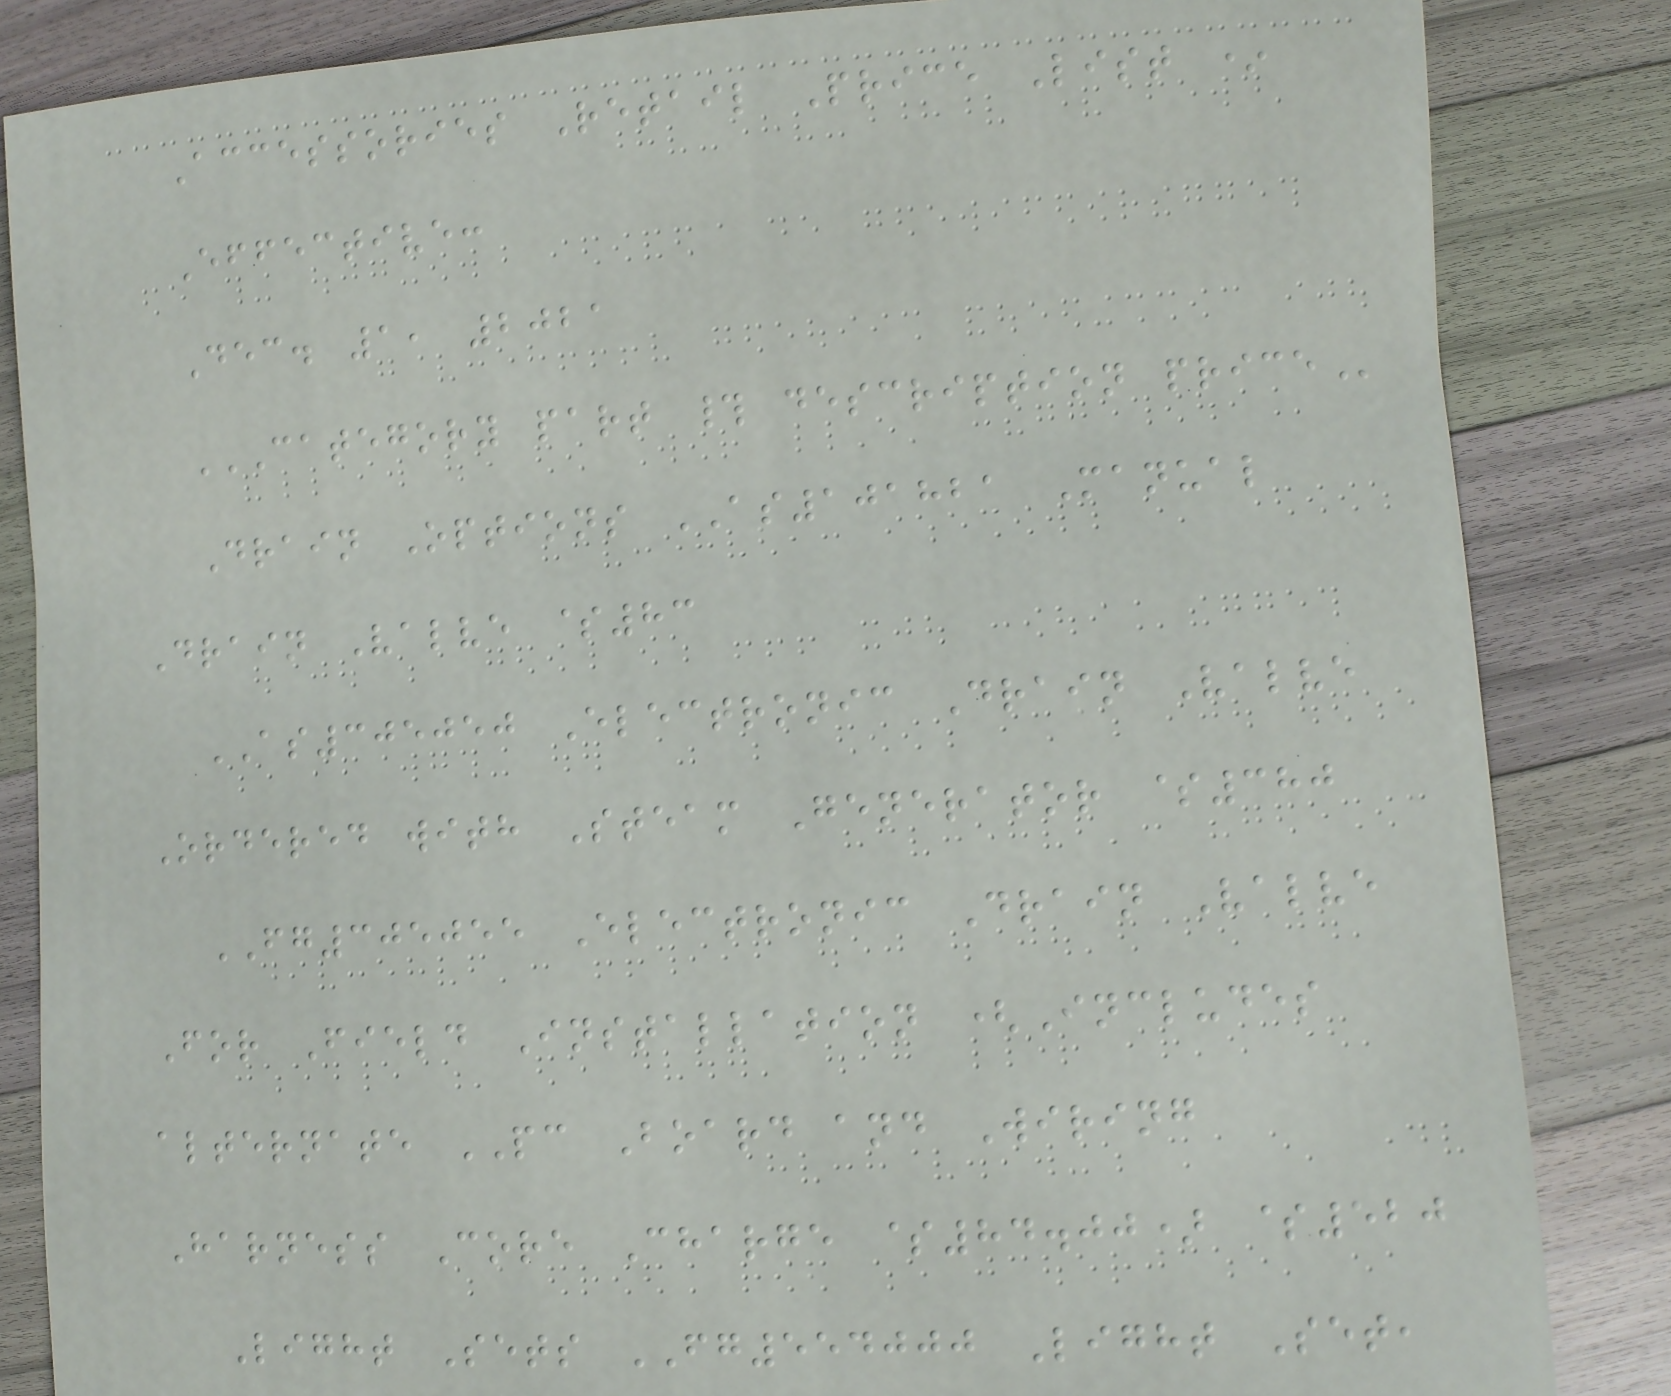Accessories Retail Price List *
Effective:
Dec. 1, 2021
CATEGORY PART # DESCRIPTION PRICE
Drain Options AS101821 Manual
Drain Valve $83
AS305050 Electronic Drain Valve
Ordered with Steam Generator $380
FG305055 Electronic Drain Valve
For Field Installation (Includes
alternate PC Board and Wiring
Harness Core Charge $84.00) $520
Light Sets FG554000 Light Set,
